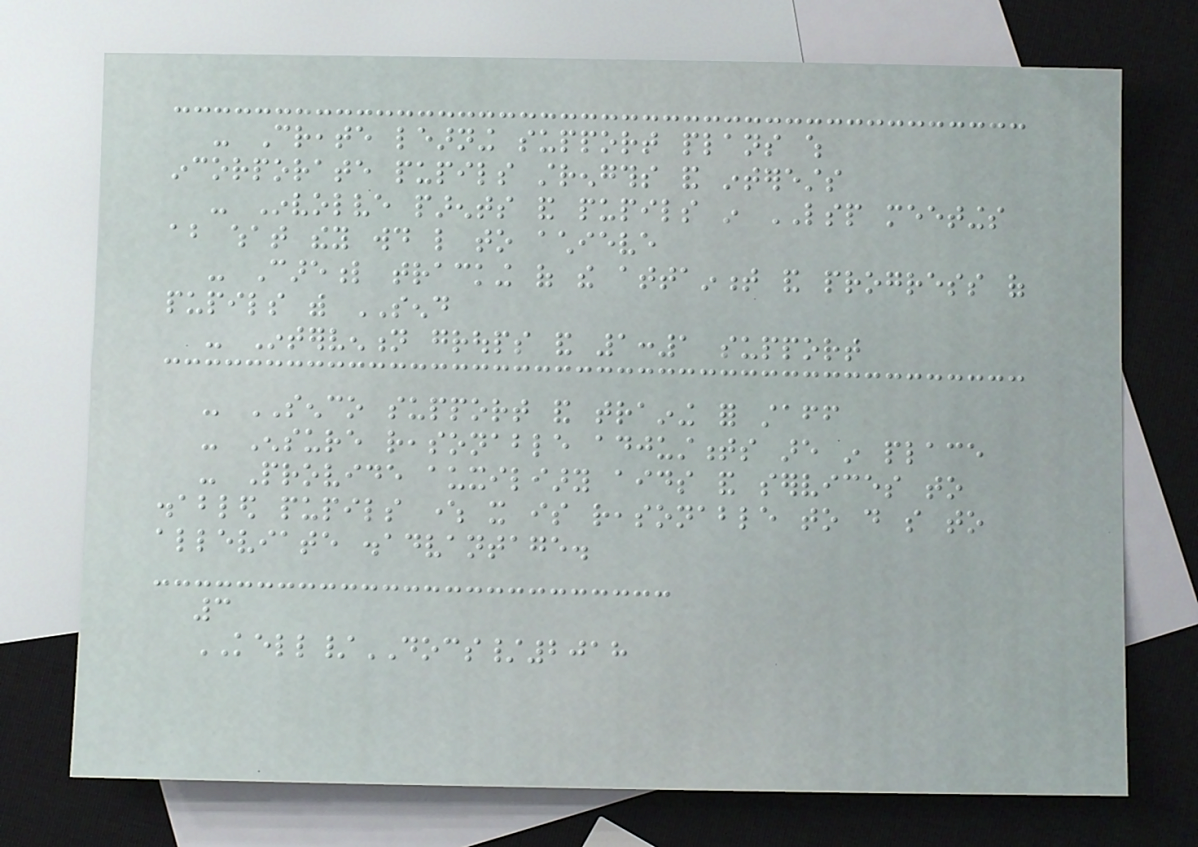- Create learning support plans which
incorporate pupils strengths and interests
- Involve parents and pupils in LSP meetings
about what they would like to achieve
- Careful tracking of the attainment and progress of
pupils with SEND
- Intervention groups and 1:1 support
- SENCO support and training for staff
- Ensure reasonable adjustments are in place
- Provide auxiliary aids and services to
disabled pupils where it is reasonable to do so to
alleviate disadvantage.
3
KELL/DOCS/2018
